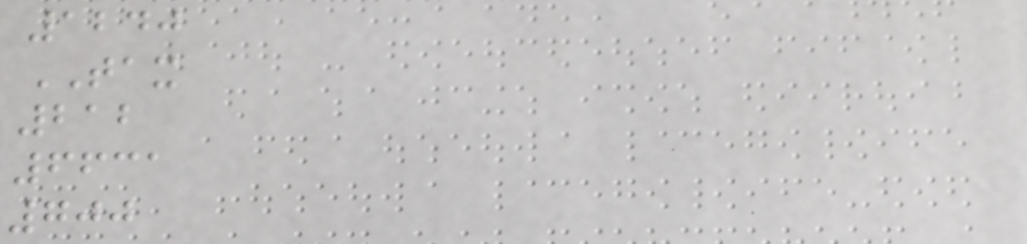1240
TAX
212
6631
700
